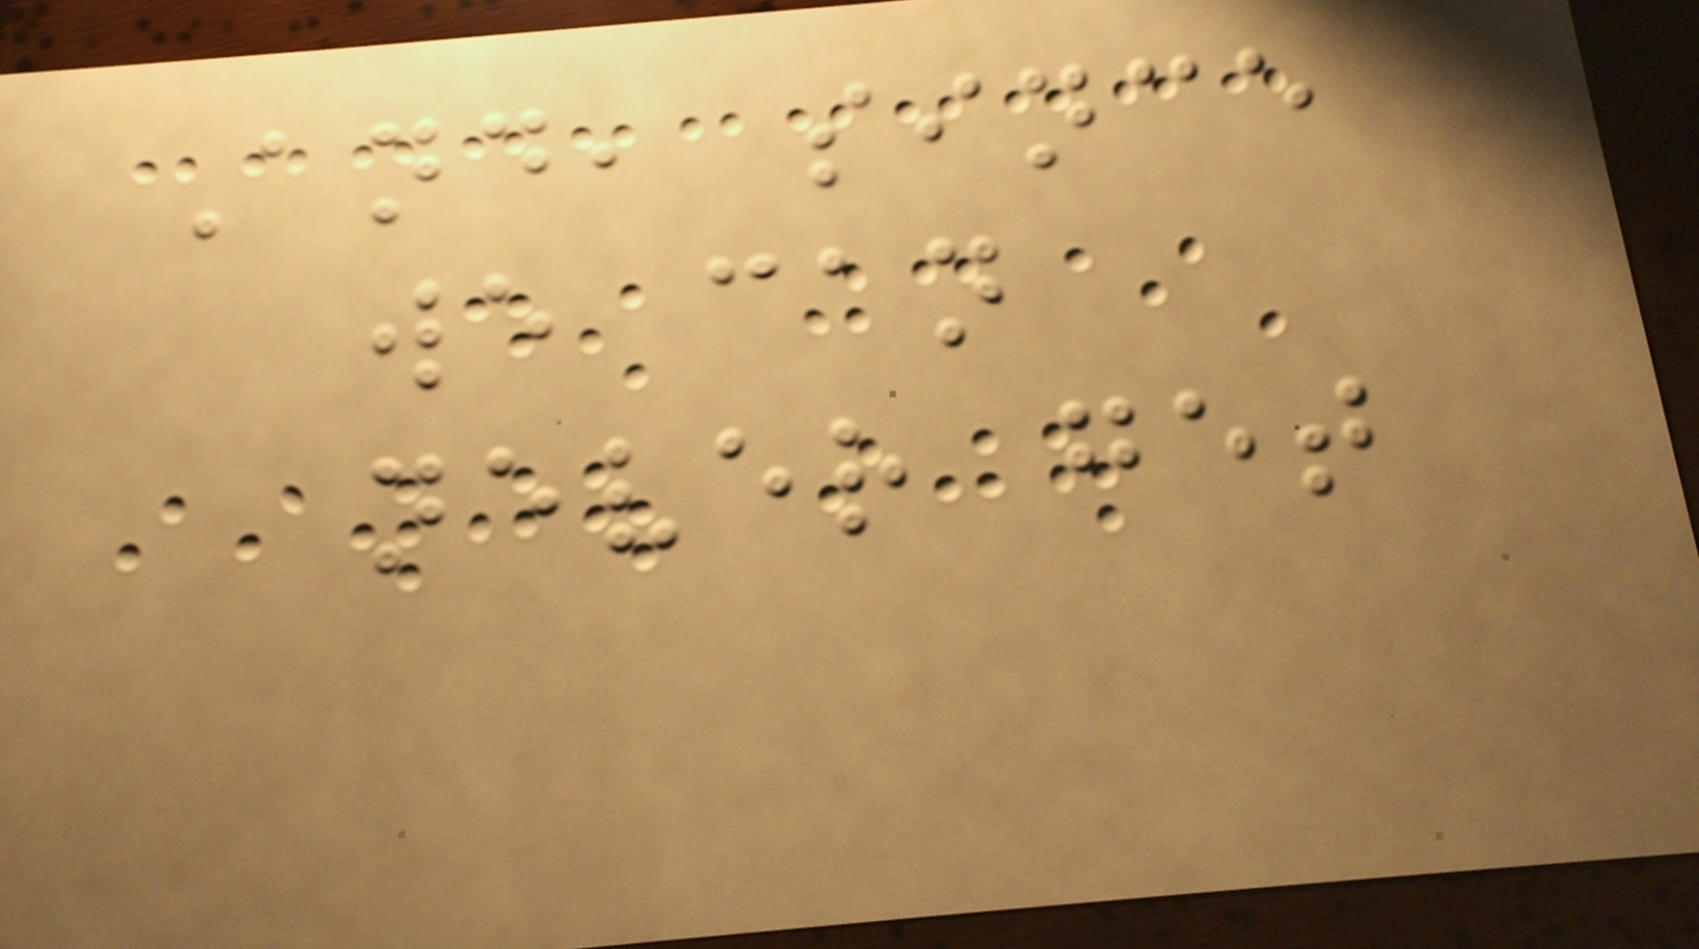And, since
we can
never get
